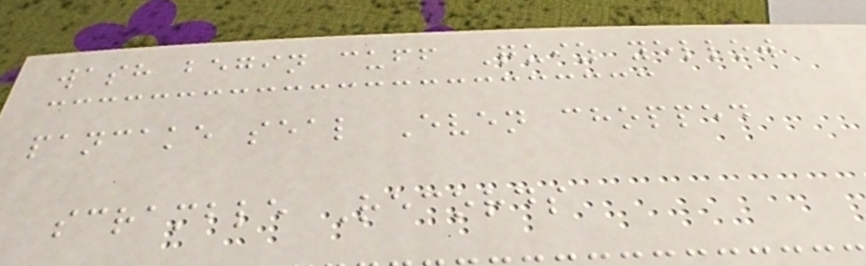wash begin cuff Quiz yellow
pancake seal Even chopped
scramble Records
